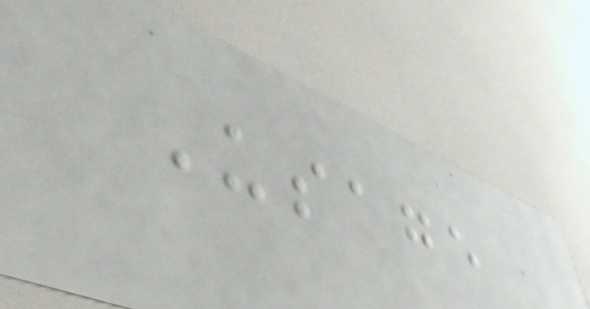Usage
